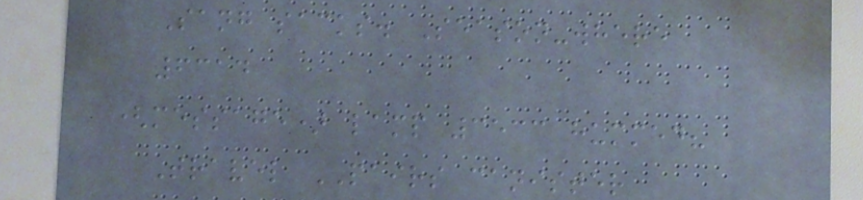Sang sacks. Season-where
6314
(message) lamp 3533 hummed?
Travel PAIRS canister
